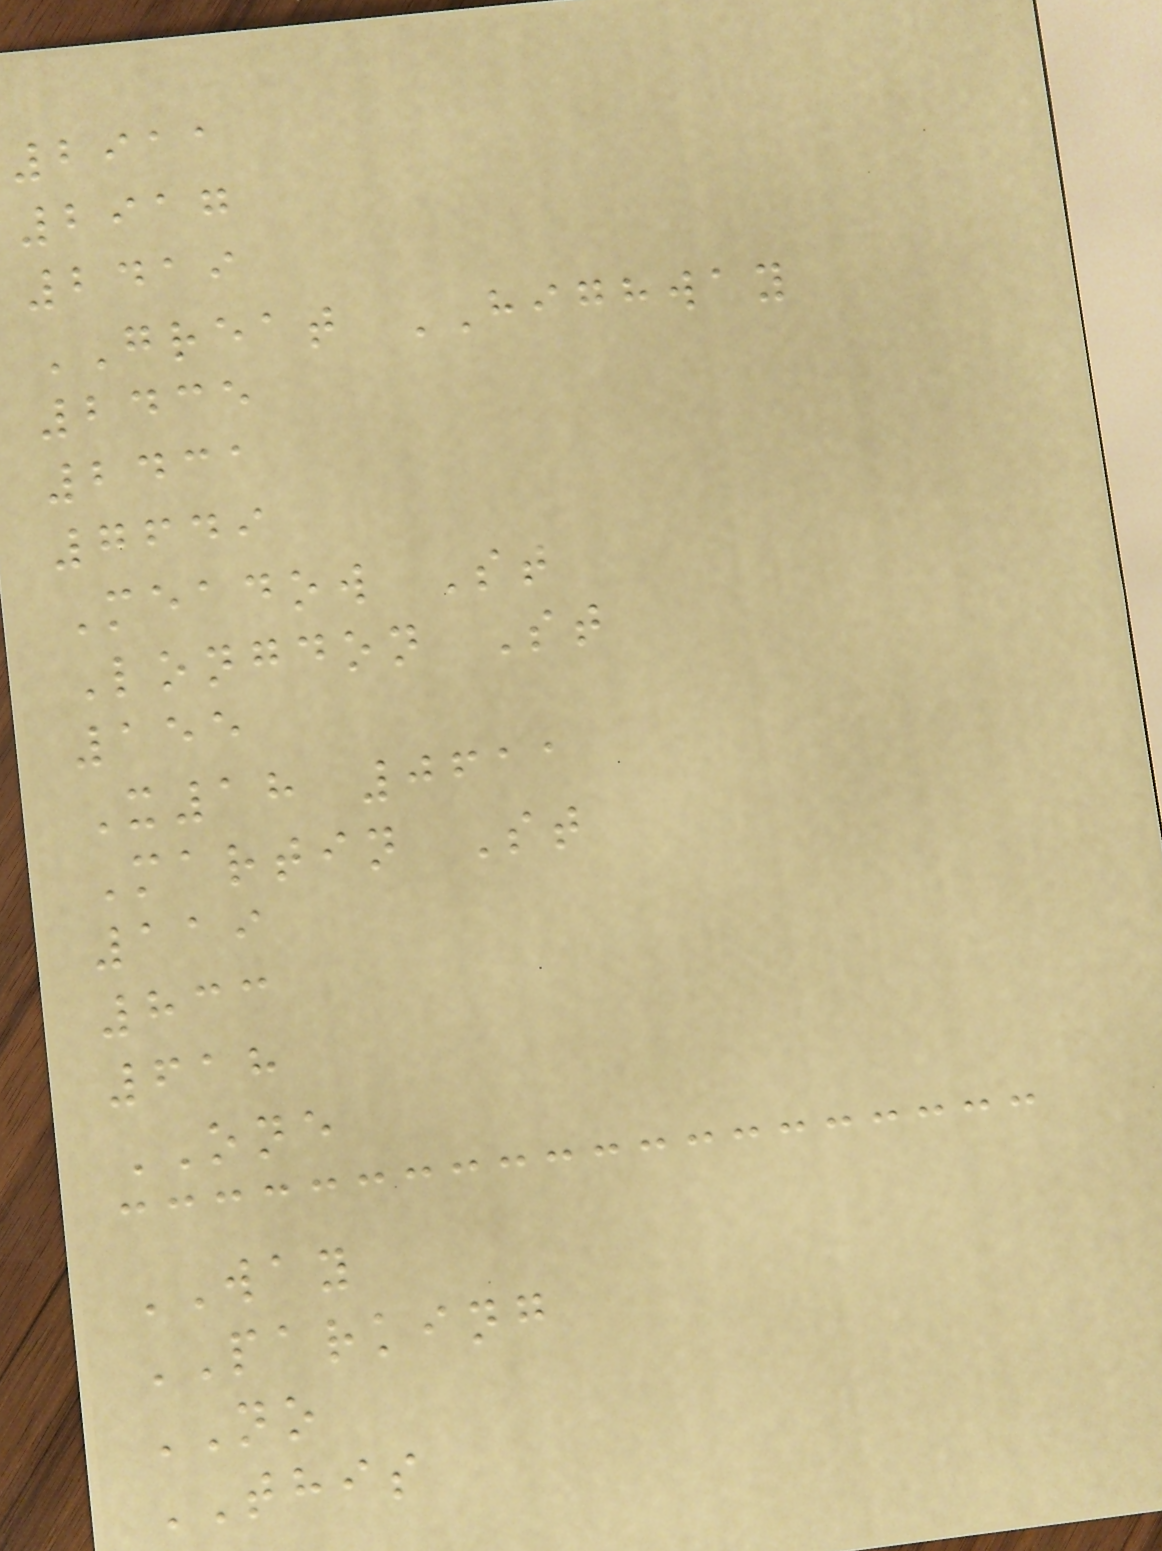2911
2917
2419
GREAT HIGHWAY
2435
2431
7649
Meadow St
Longdon St
155
X18 0611
Martin St
119
833
618
ONE
WAY
PARKING
NO
THIS
